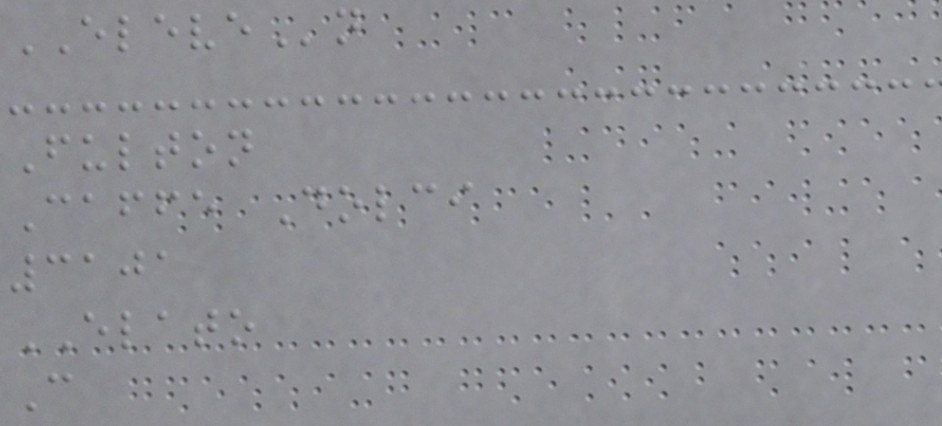ELEVEn
Fulton
Caffe Dolci
3101
ELATO
C
